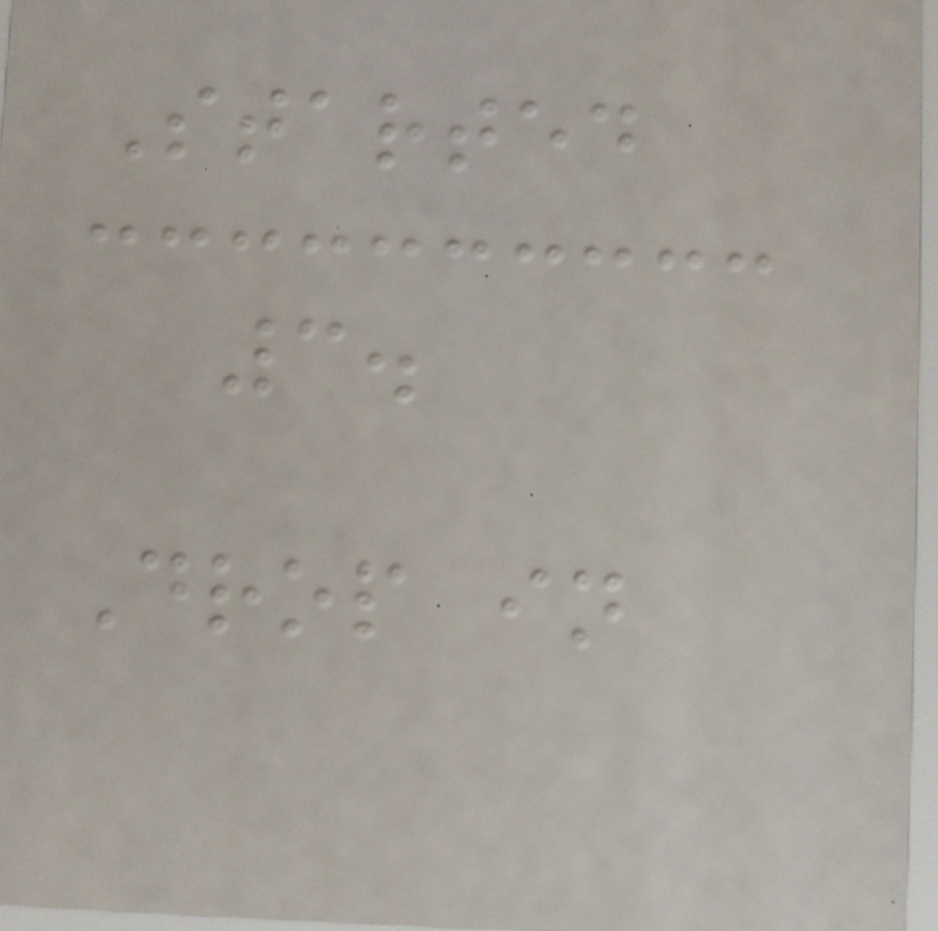Started
3.
Drop in
